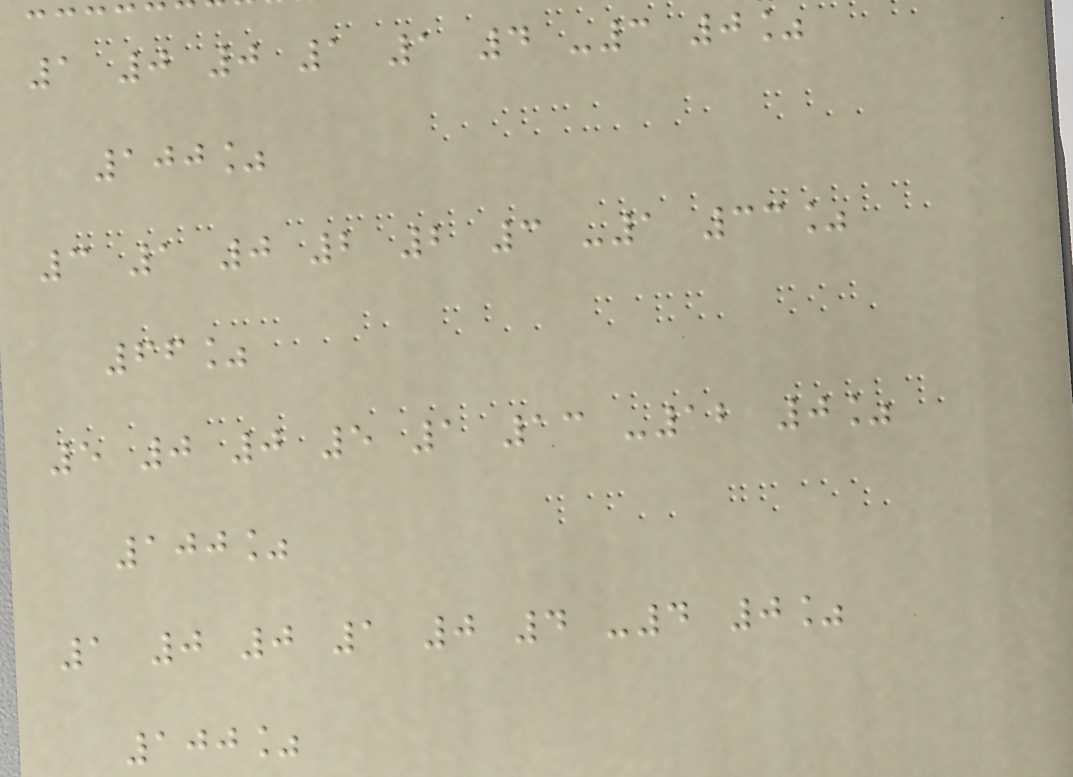1 0 0 1 1 4 -3 0%
100%
3 1 0 2 2 3 -1 33%
66%
5 0 0 5 1 13 -12 0%
100%
1 0 0 1 0 4 -4 0%
100%
